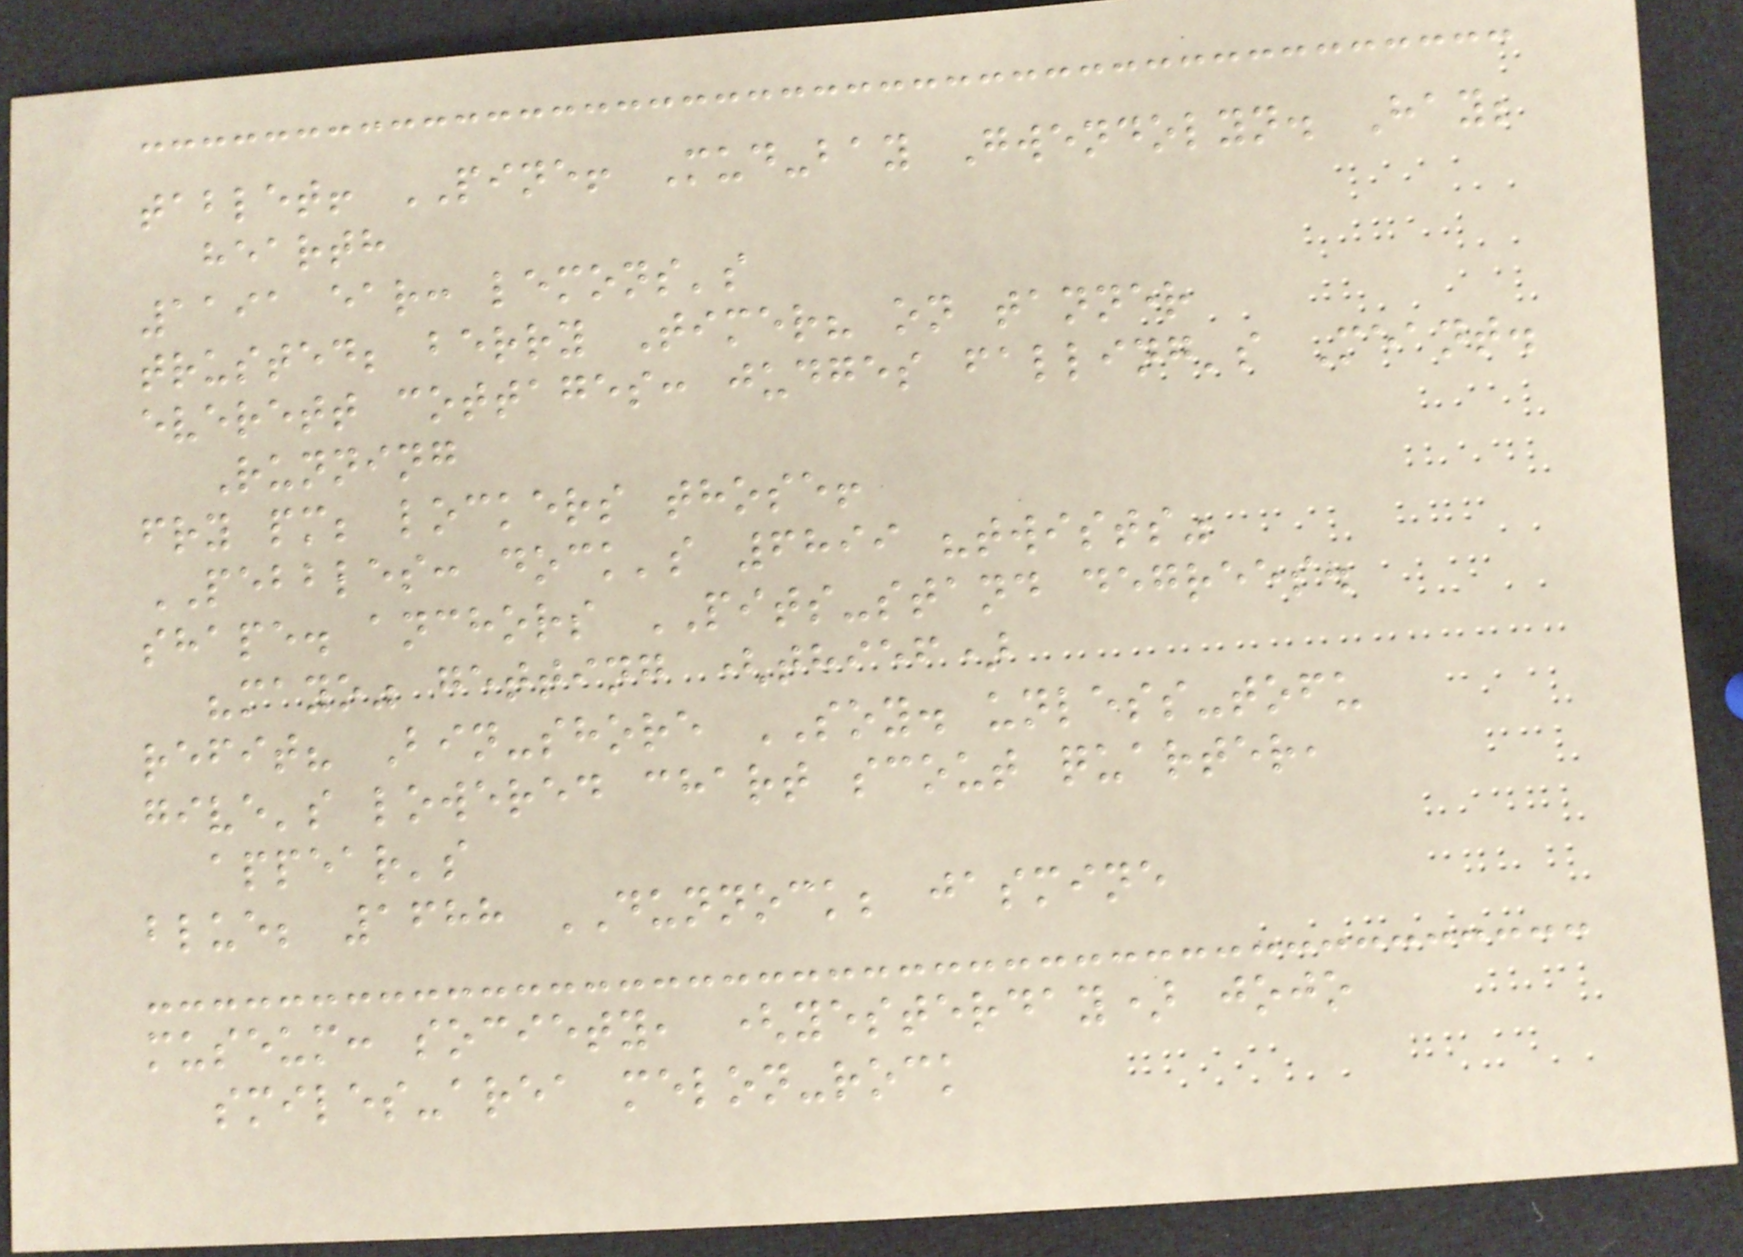tablet! PINE! Mud-bay Gwendolyn. Hay;
hearth
1191 ear: lemons's
trusted; berry Timer? on tanner
everett cottages: judges falling's Meant.
Running
fry pm; lockers those!
PEBBLES: dock's 6899 "twists"
shape. anchors PITS-stand degrees.
"mayo" getting (thief)
refit? Bin-shore SOY. unless-tofu
give's lowered chart scout quarter,
appear's
blue; 1688 DUNNOCK; jasmine
museum: society, (yesterday) jojo
smiles-area melon-rock
